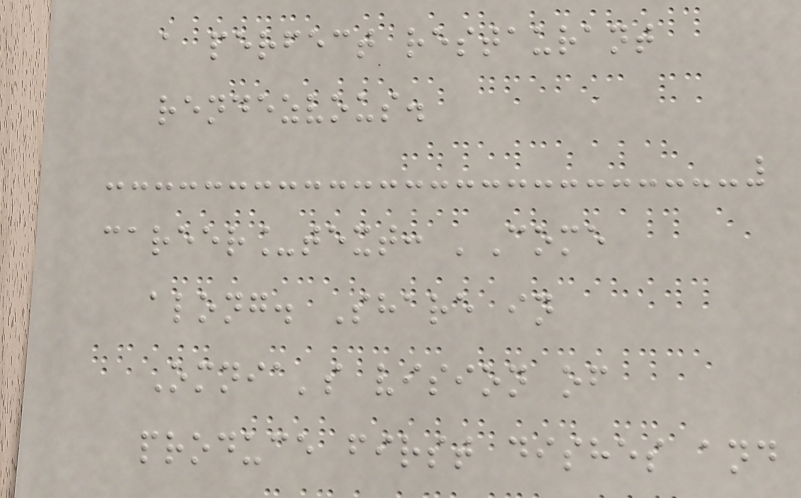a perfect restaurant
rendezvous.
career_text: 'Come
along. Share in
Omnia's vision of
produce first dishes and
